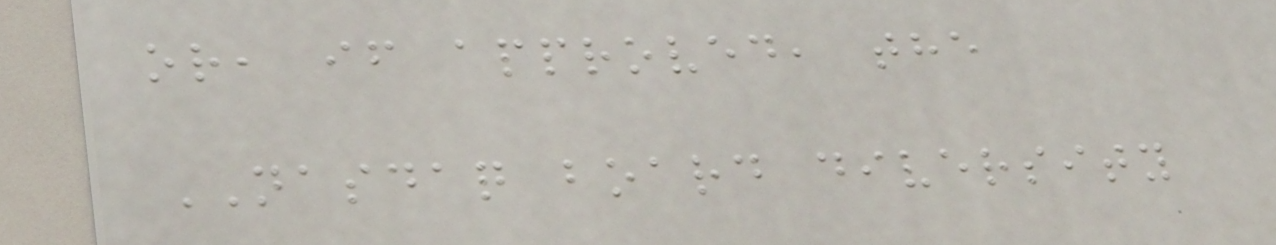or, if approved, the
NASDAQ board diversity
